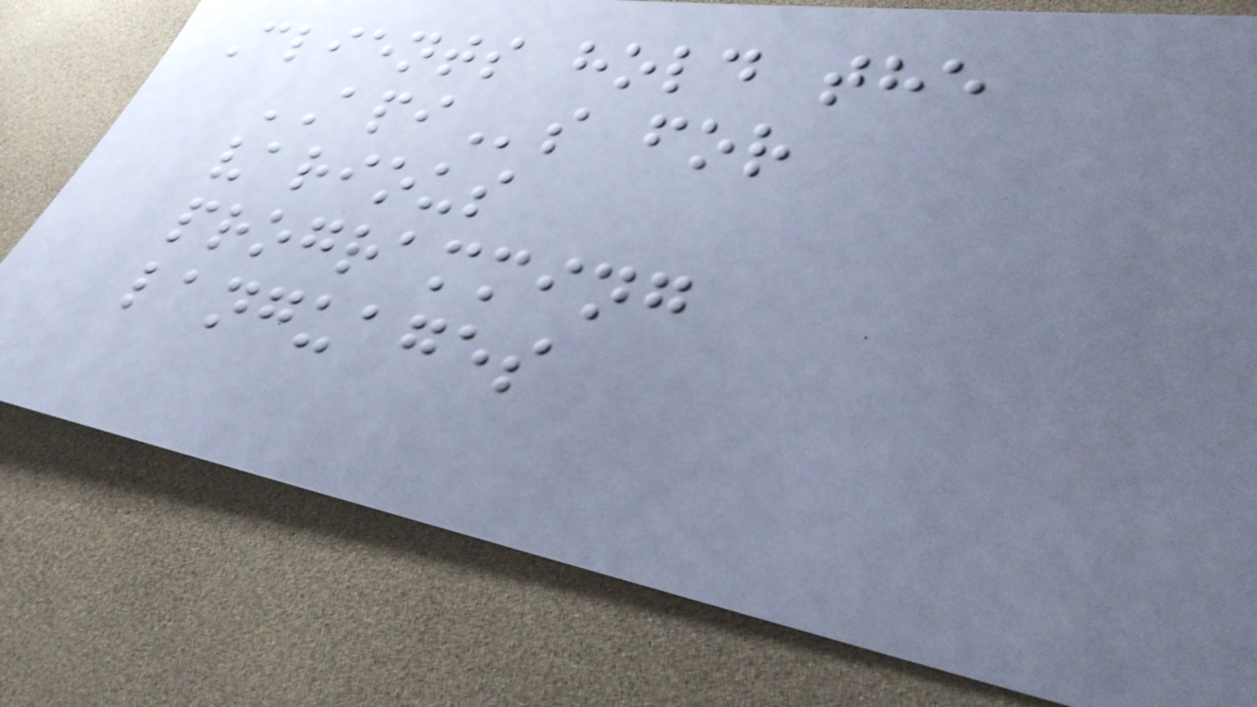Clients hold the
APIs for
various
programming
languages
